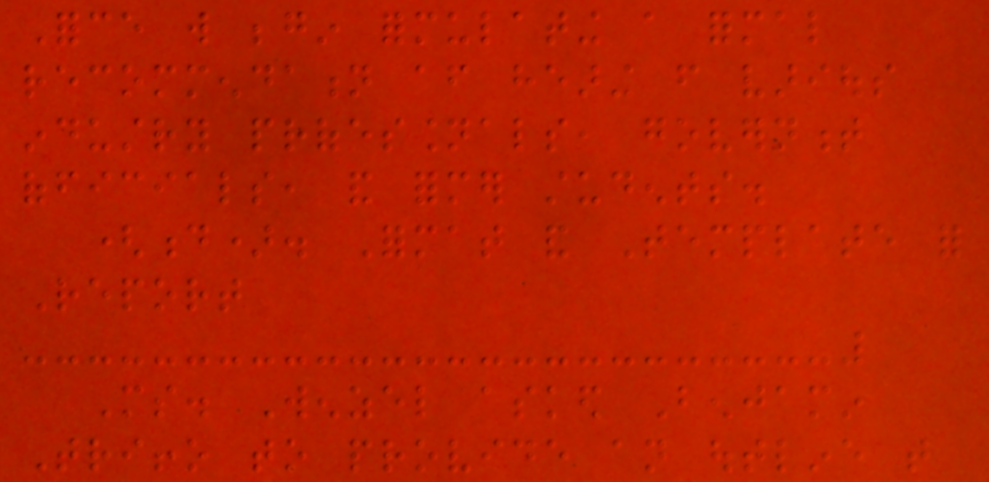Force will begin formulating a formal
recommendation after hearing from various
industry professionals, government
officials, and former students.
(d). Format and Template for
Report
Ms. Wenzel asked Benjamin
Triffo to provide an outline that
